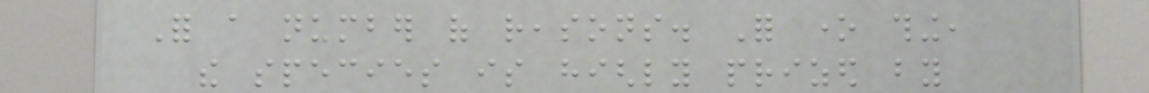For a number of reasons. For one thing,
the species is highly prized by
